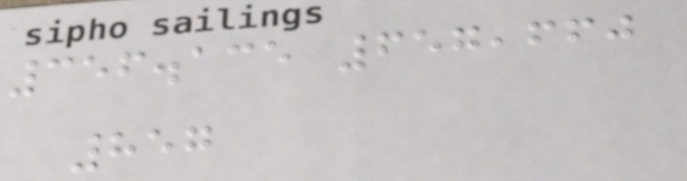356.135 657,660
857
